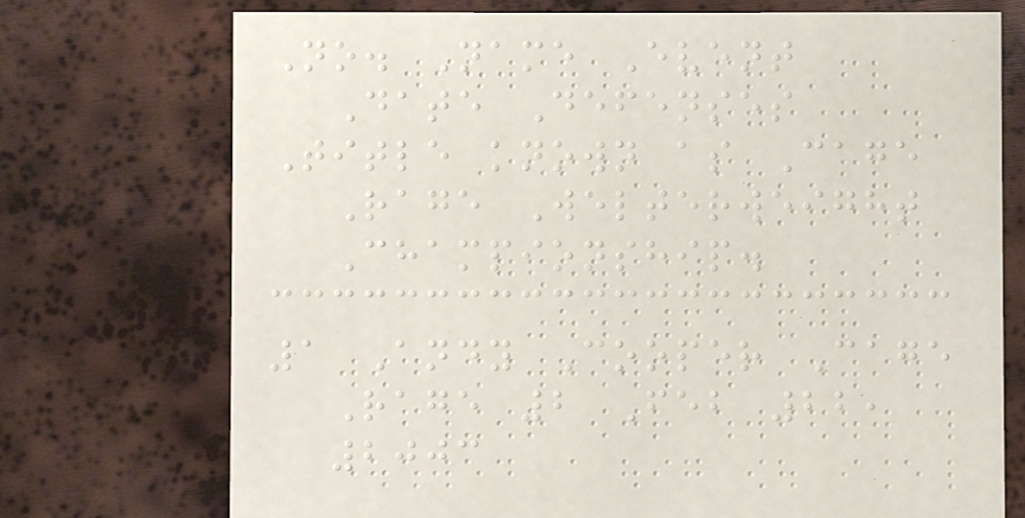No. Name Event
Date Defenses
Title known as Cage
Rage Welterweight
Championship.
1 Andy Cooper Cage
Rage 2 Feb 22,
2003
